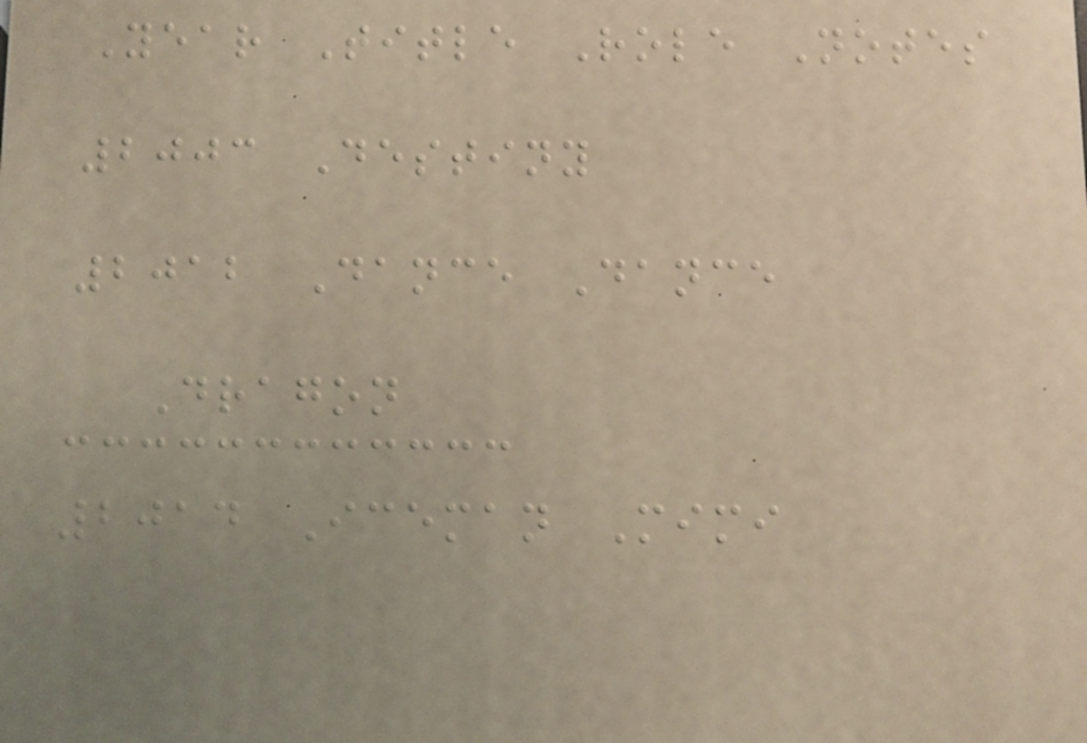Year Title Role Notes
2003 Destiny
2012 Dance Dance
Dragon
2014 Iceman Mimi
